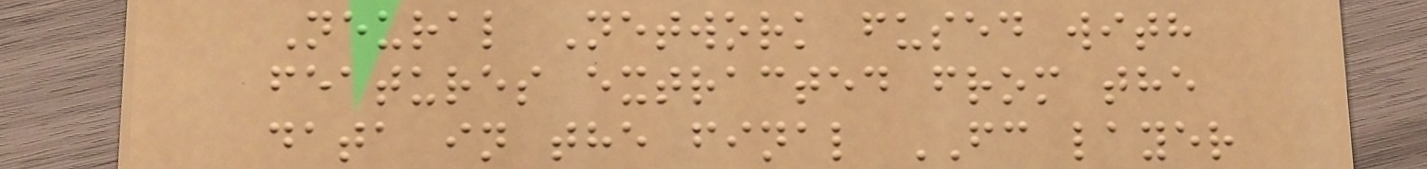Neural Network fused with
features extracted from the
data in the final FC layer
